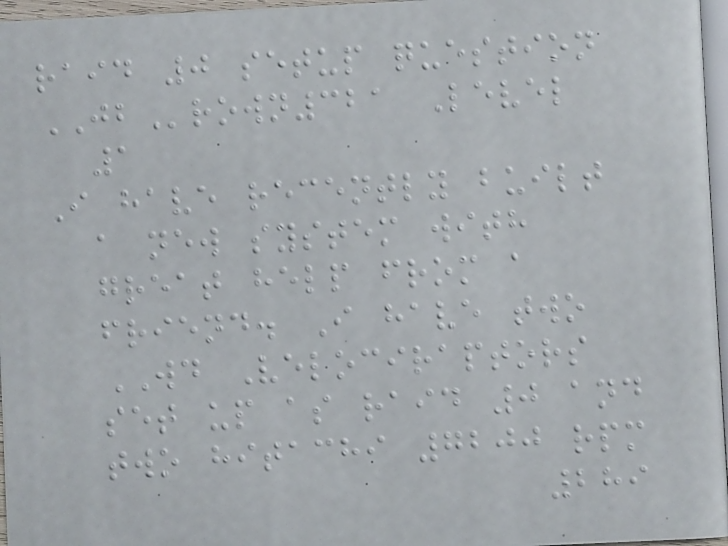raid 0 setup question
JBrown321 Level
1
I have recently built
a new system with
great help from a
friend. I have two
WD Velociraptors
set up as raid 0 and
two hitachi 7200 rpm
289
